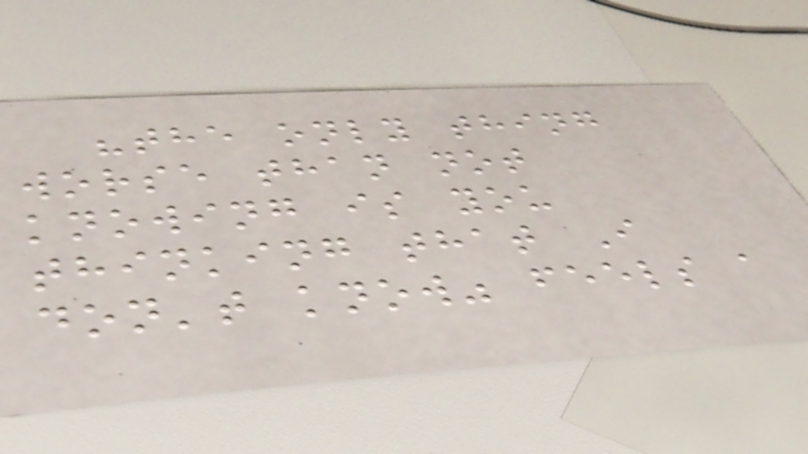"the only thing
worse than not
knowing is you
thinking that I
don't know" feels a
